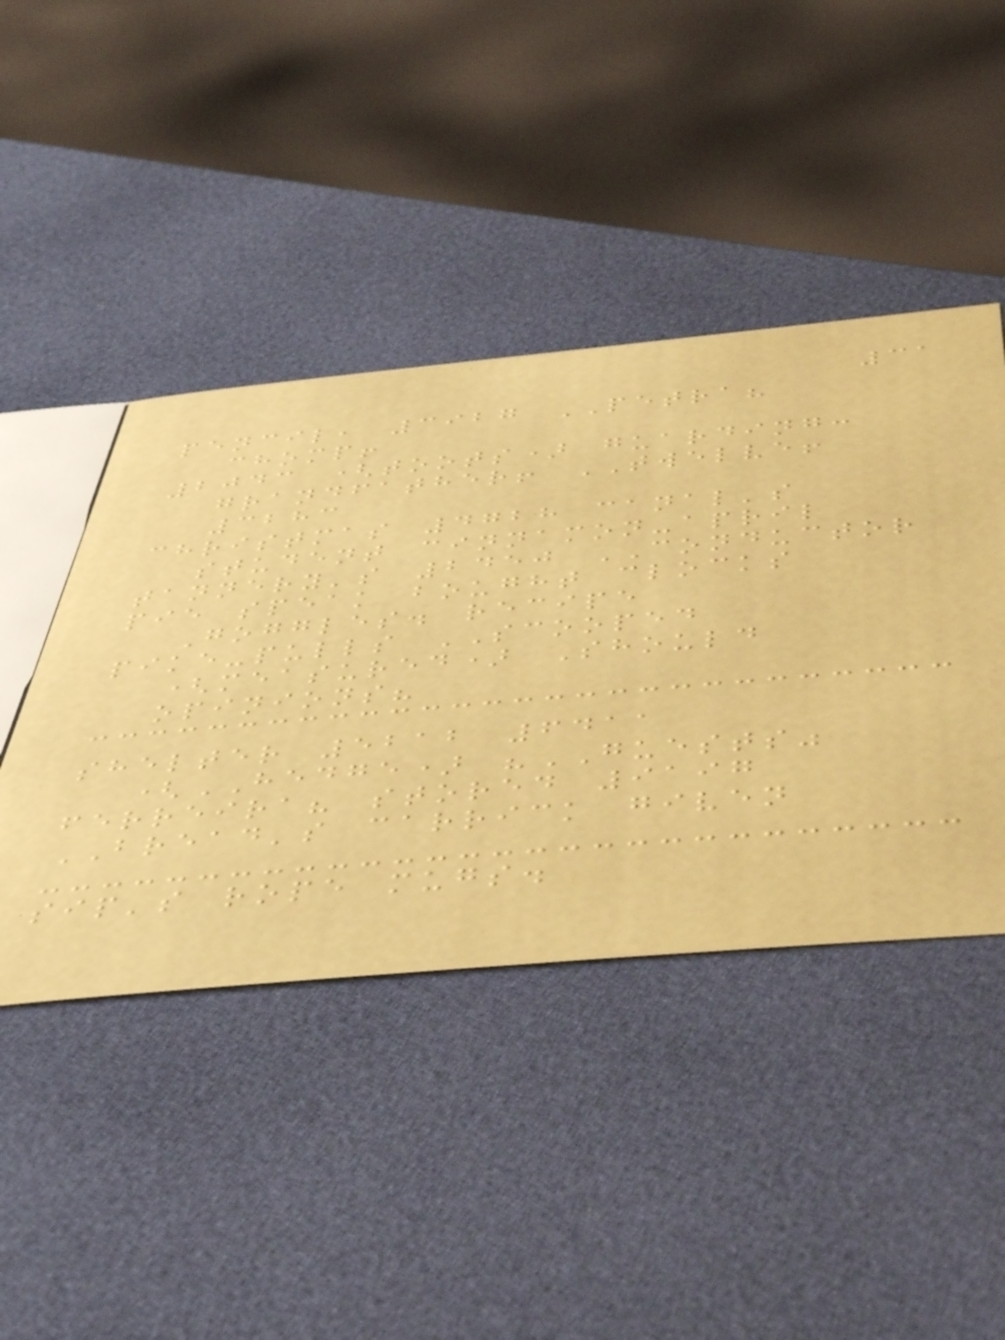31
pencil, 3927 PETRA?
chomp!
2043 (toots) guarding:
grandfather! TWELVE!
3283
christmas 4728 canal's
student cinnamon-april
tannery's 2450 CONDUCTOR
pie speak bought clocks
Goggles. recipe
pike-pulls SCOOPED
(measured) Should
opinions?
shelter 5212 6411
(HEDGE) "GUESTS"
ferreira? stored 9197
BREAD's carrick given
sip's rope mugs.
